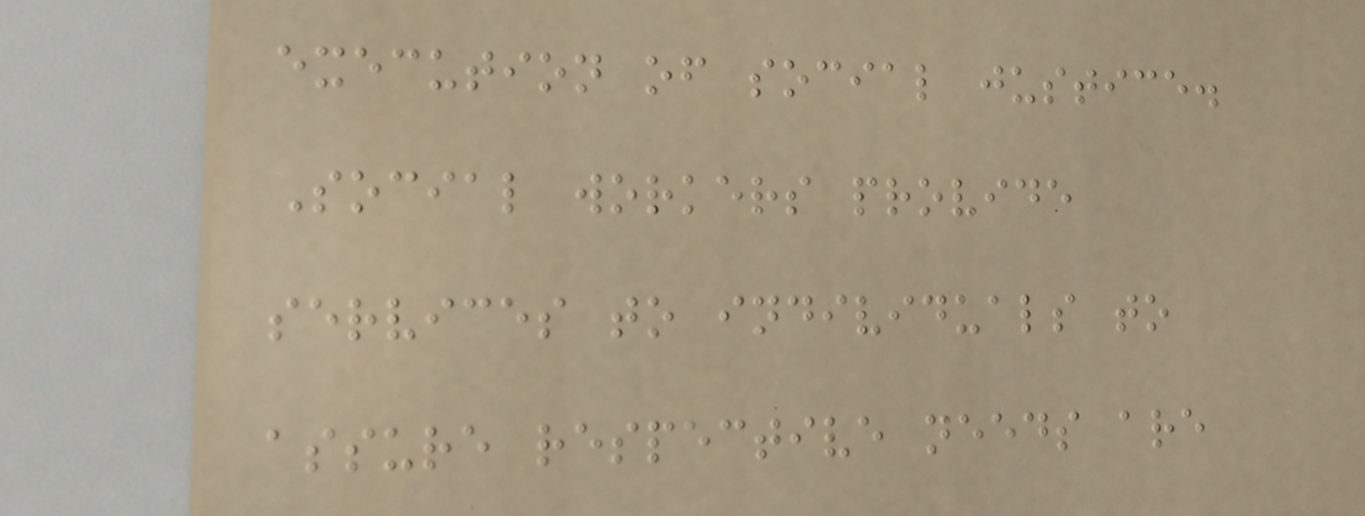execution of social justice.
Social workers provide
services to individuals to
assure respective needs are
